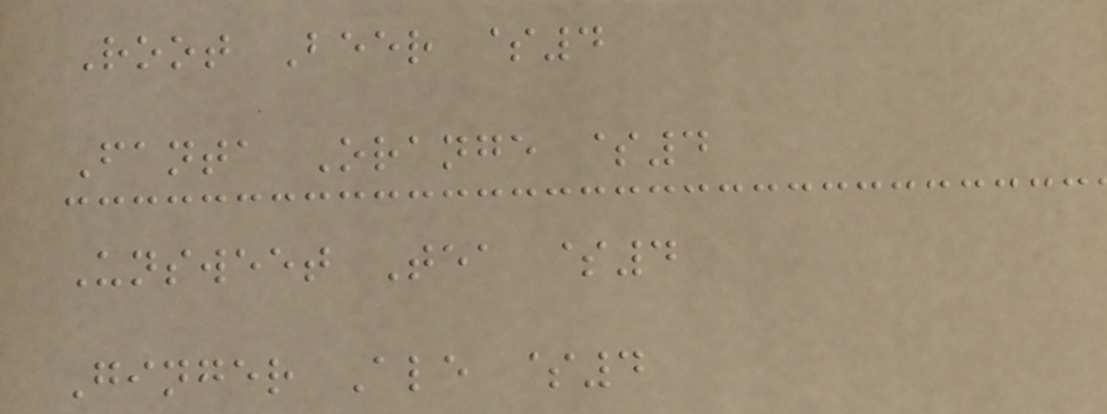Root Beer $4
Fanta Orange $4
Unsweet Tea $4
Ginger Ale $4
